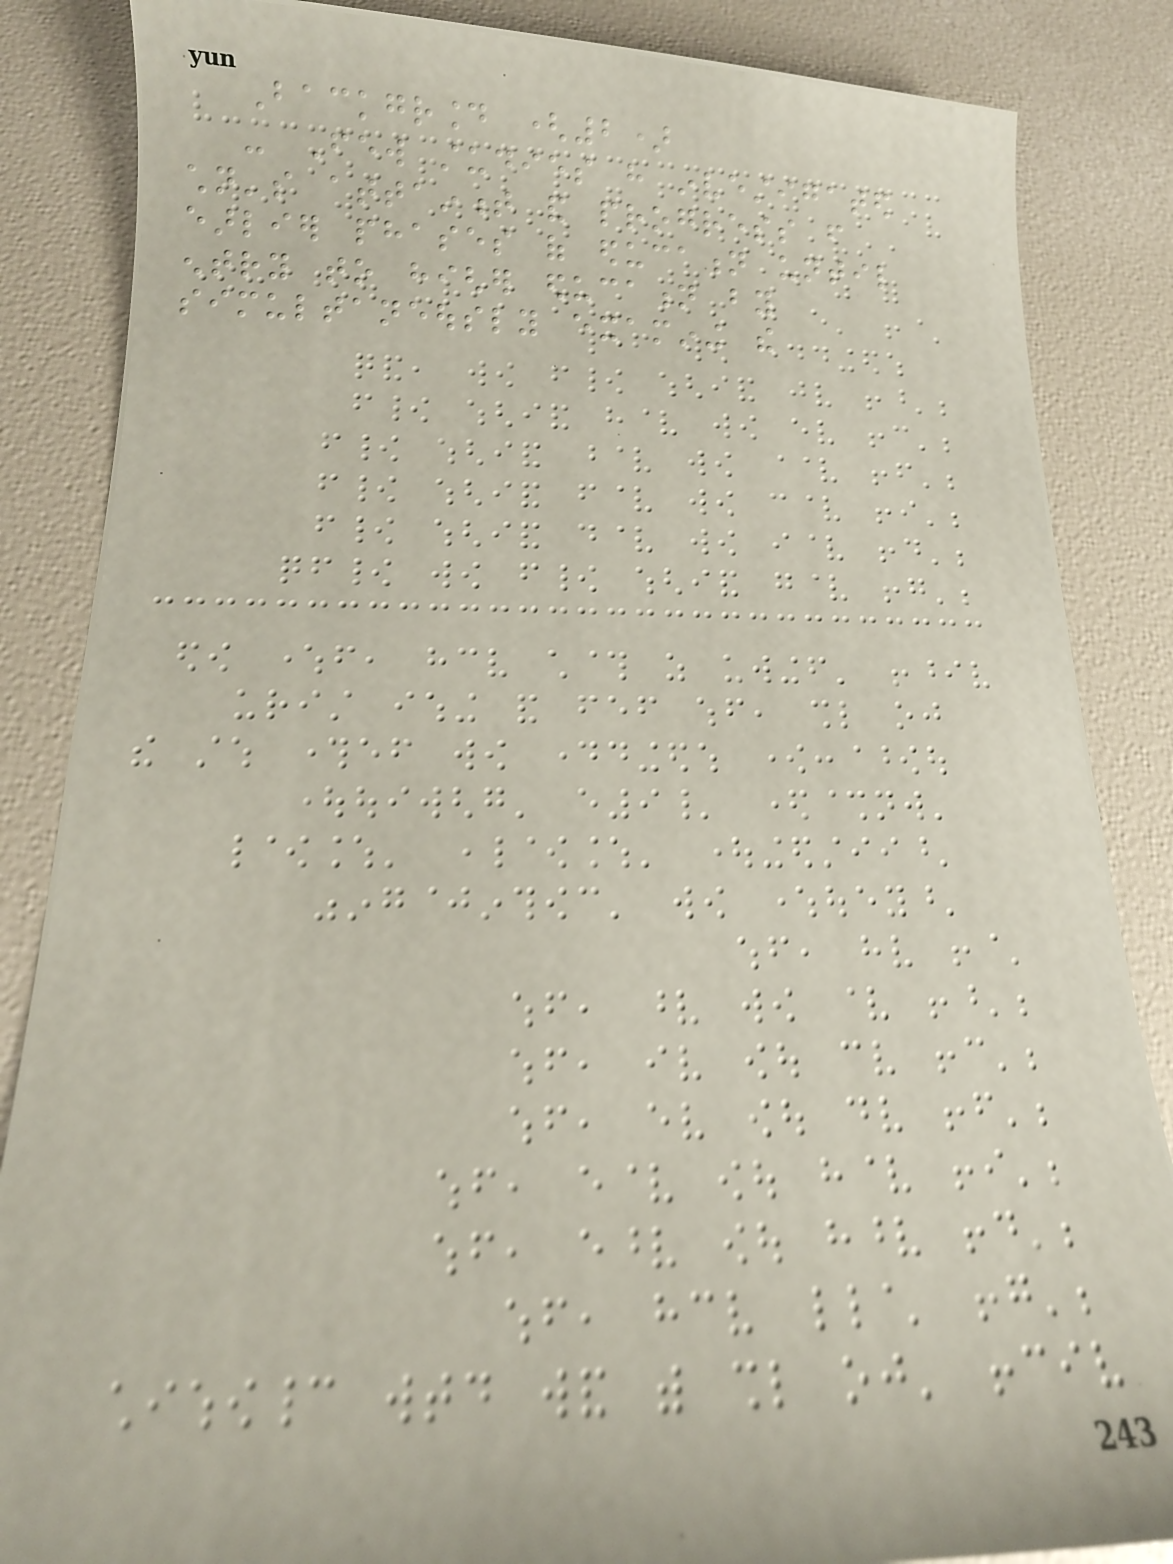Background (2)
- Few studies have investigated
children's attainment and progress from
earlier phases of education until
entry to higher education by
simultaneously examining the
